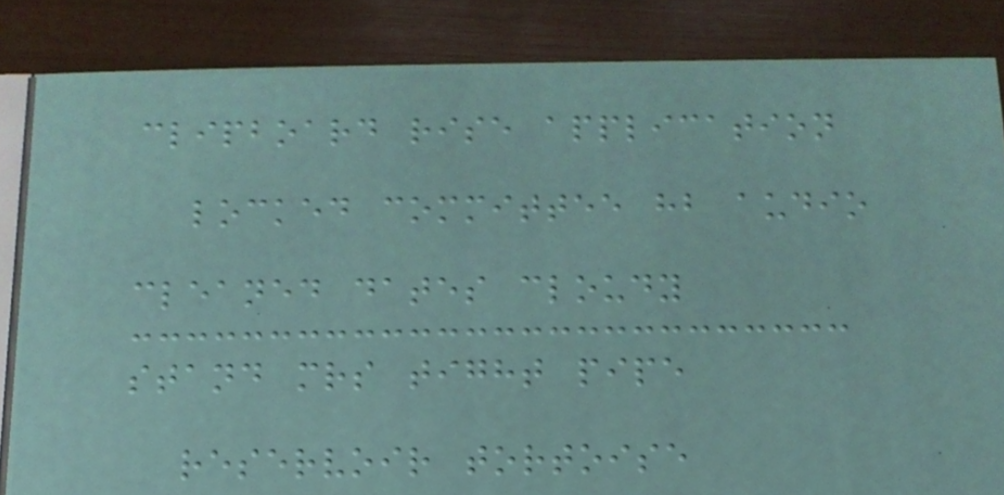clipboard rise application
locked committee hb audio
cleaned dates cloudy
stand mrs tight pipe
reservoir tortoise
